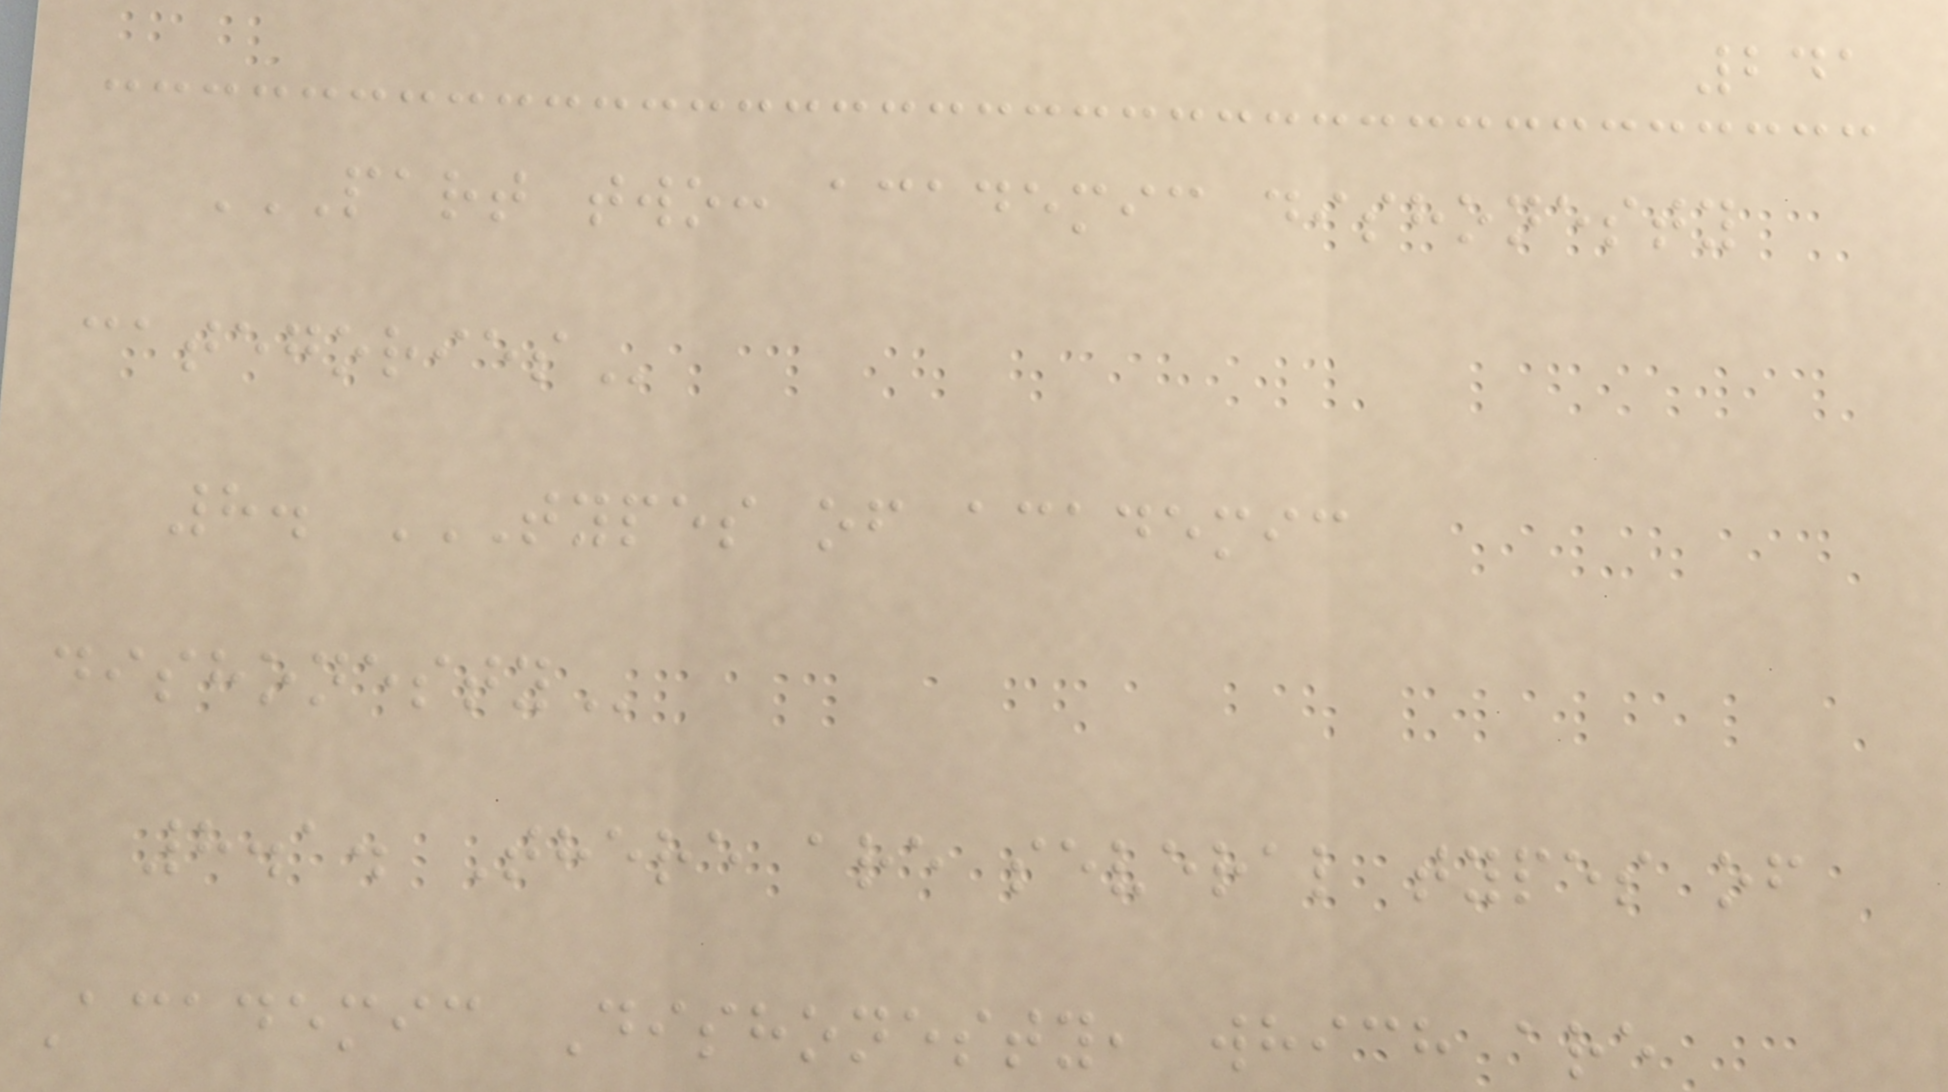241
PART TWO: ACADEMIC DISHONESTY
CATEGORIES
8. TYPES OF ACADEMIC
DISHONESTY
8.1. There are several types of
Academic Dishonesty, which are
